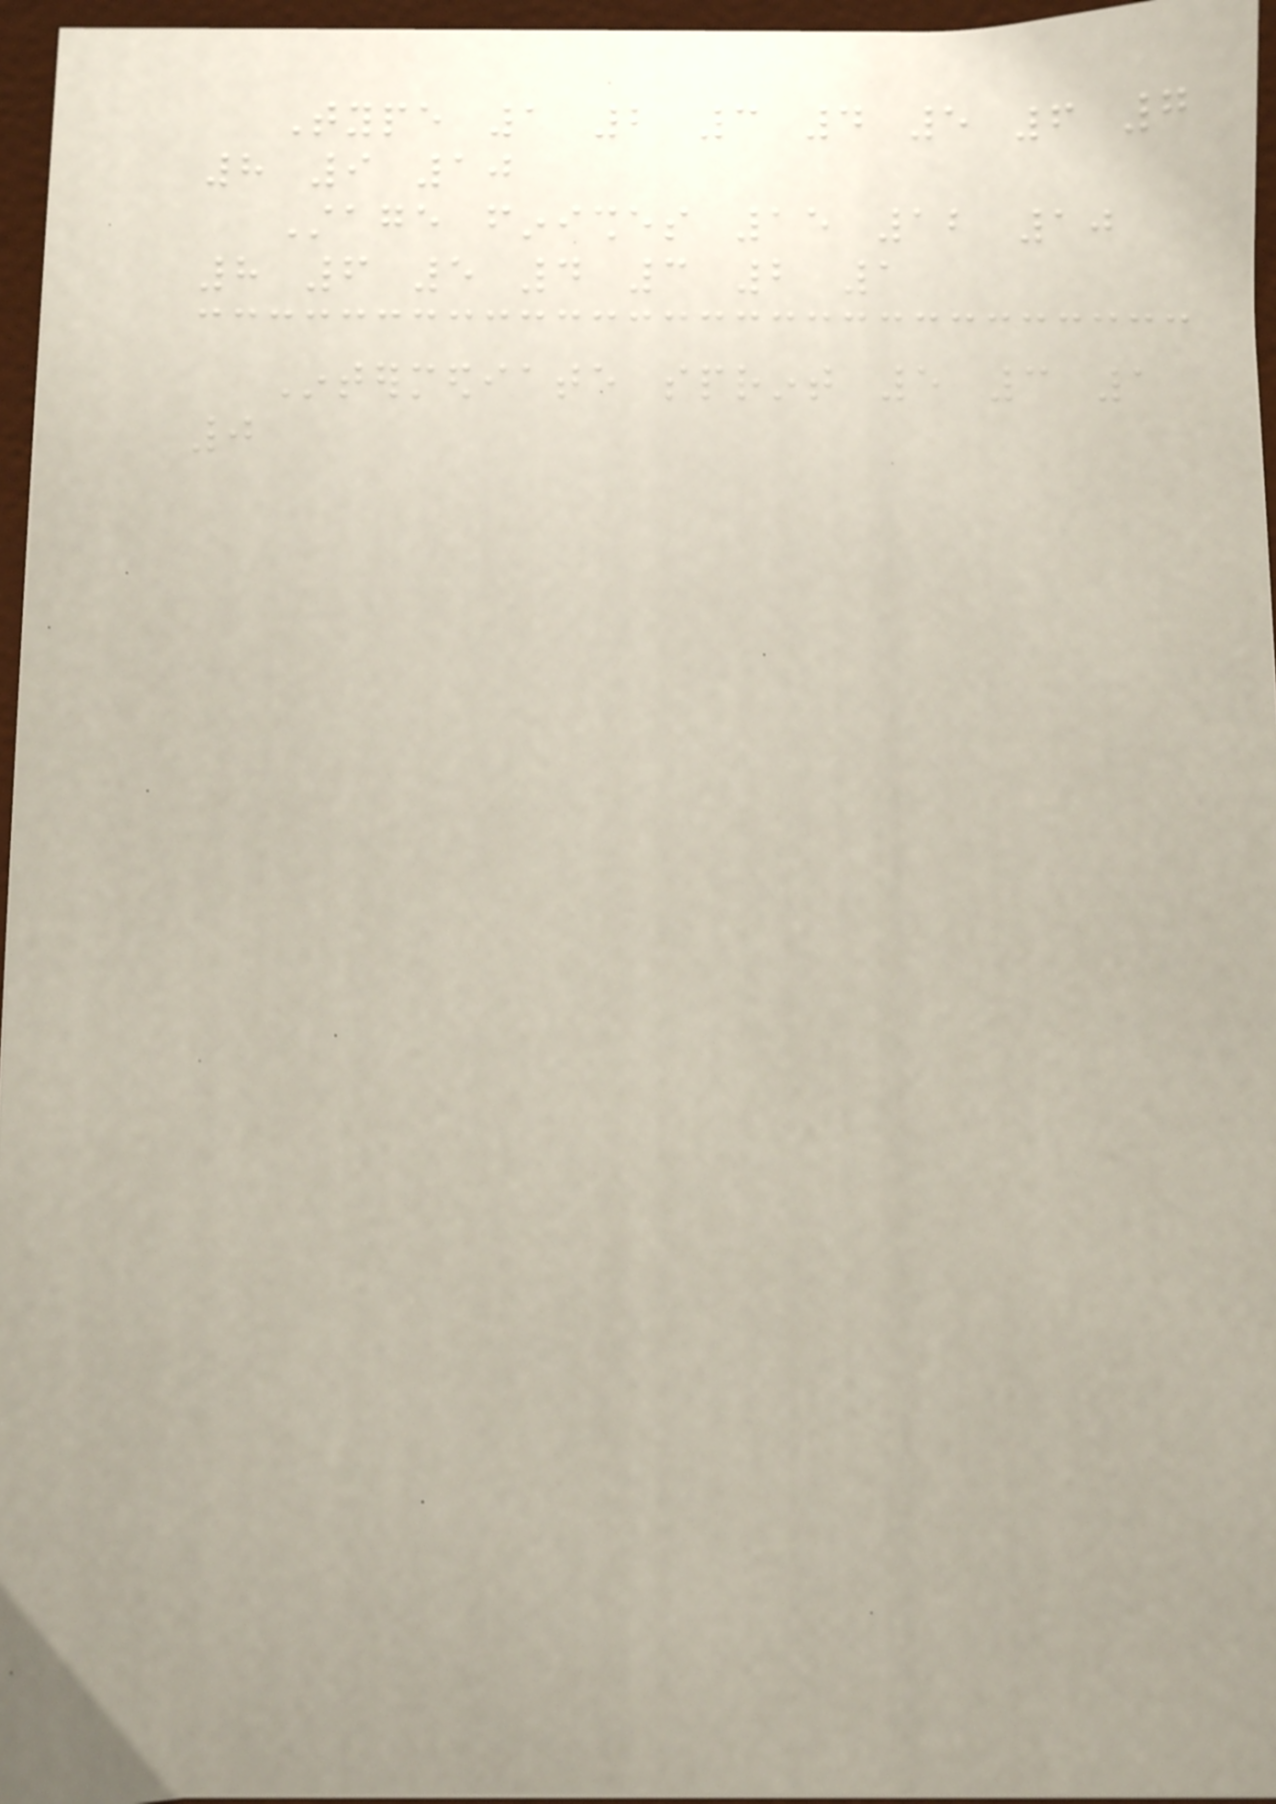Type 1 2 3 4 5 6 7
8 9 10
Stage finishes 15 12 10
8 6 5 4 3 2 1
Intermediate sprint 5 3 1
0
